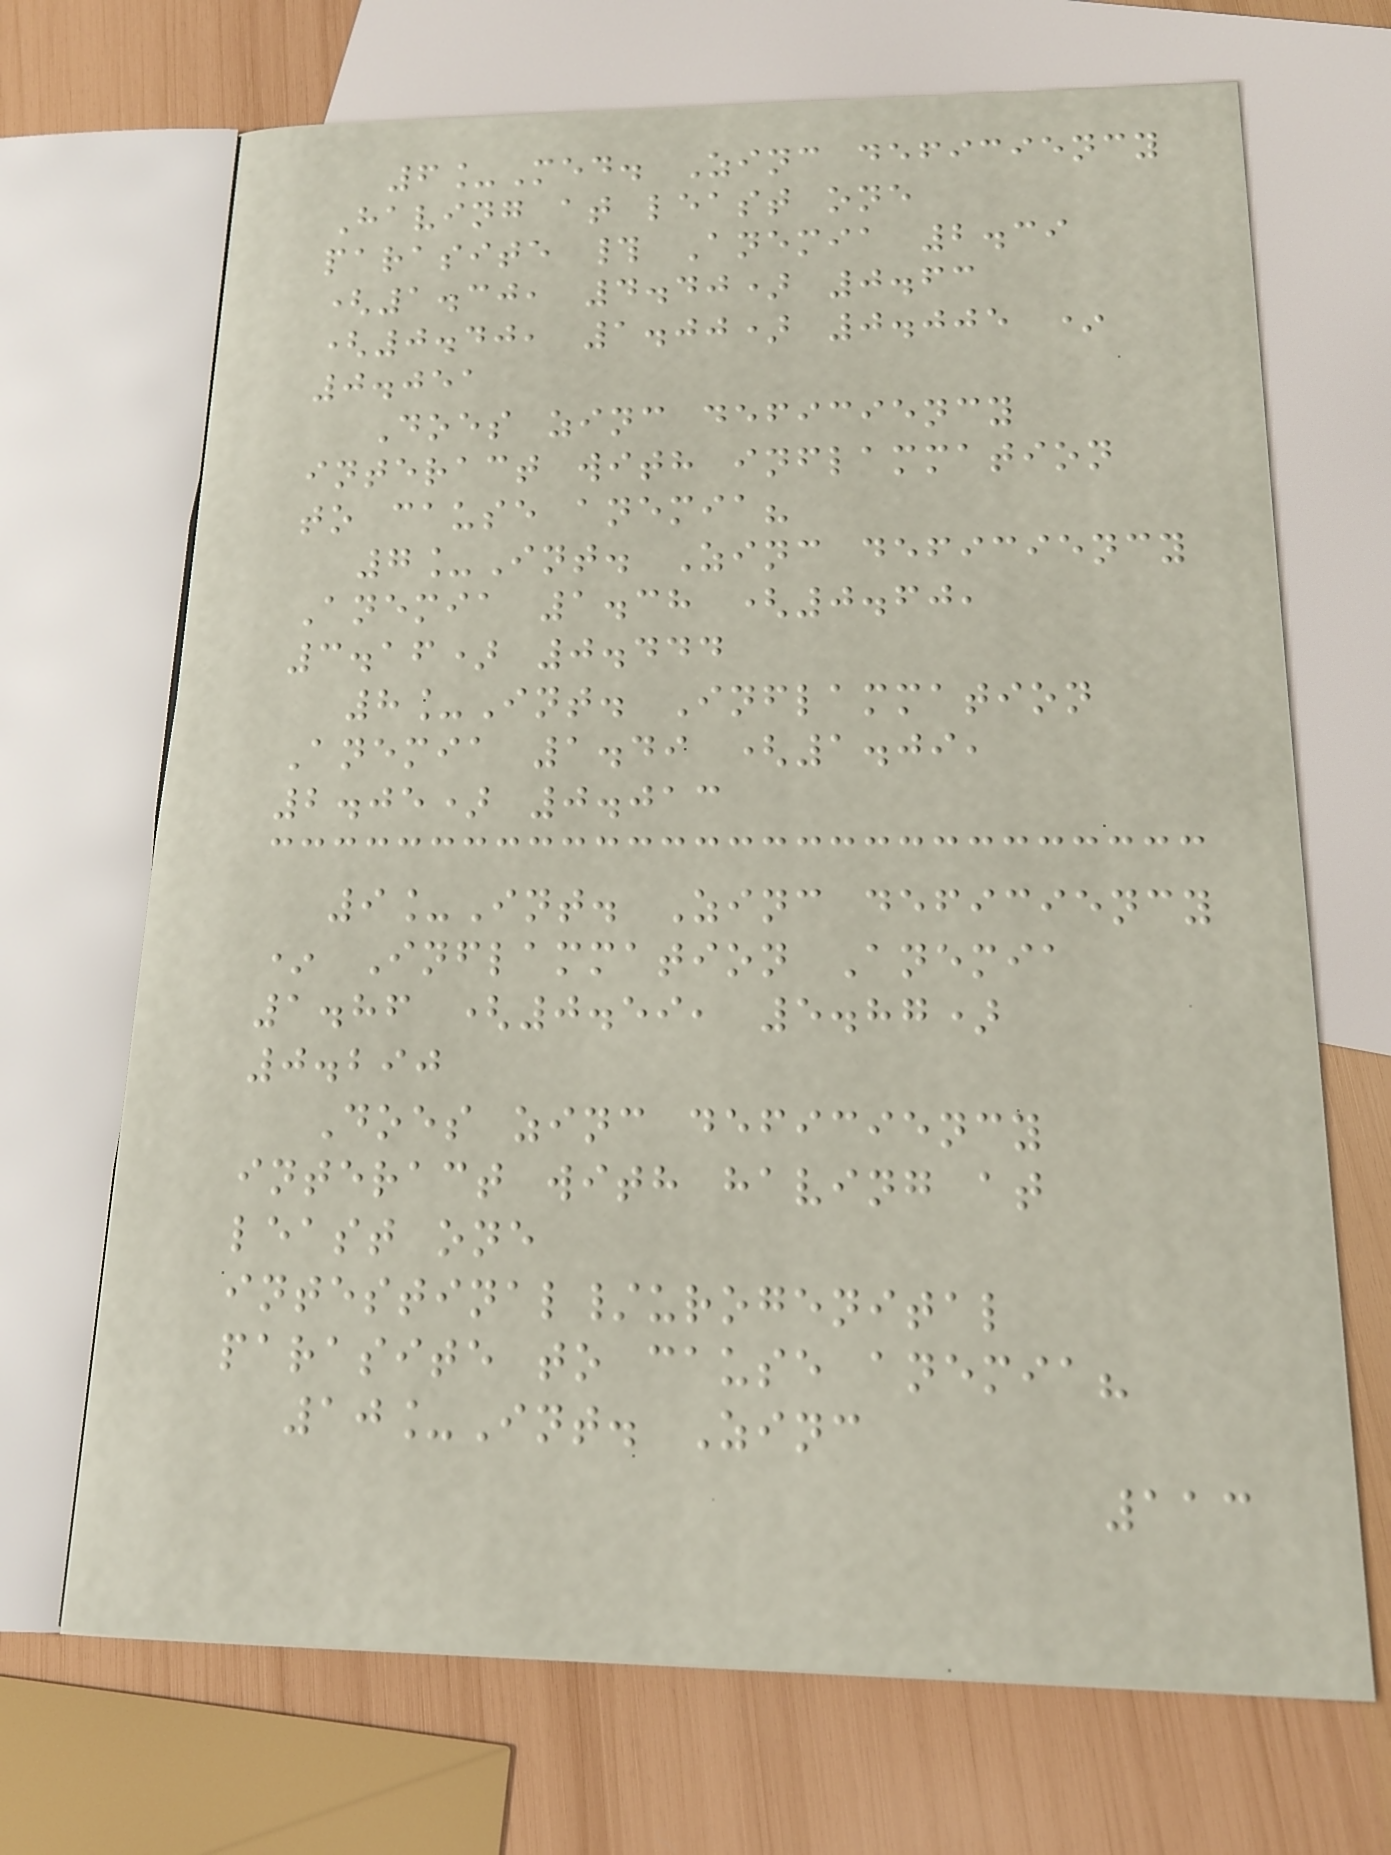6_Med. Zinc deficiency
Having at least one
parasite # Anemia 2.39
(1.30, 4.40) 0.63
(0.40, 1.00) 0.005 *
0.051
Does zinc deficiency
interact with inflammation
to cause anemia?
7_Int. Zinc deficiency
Anemia 1.38 (0.60,
3.16) 0.444
8_Int. Inflammation
Anemia 1.49 (1.09,
2.05) 0.013
9_Int. Zinc deficiency
* Inflammation Anemia
1.86 (0.59, 5.87)
0.290
Does zinc deficiency
interact with having at
least one
intestinal/urogenital
parasite to cause anemia?
10_Int. Zinc
113
